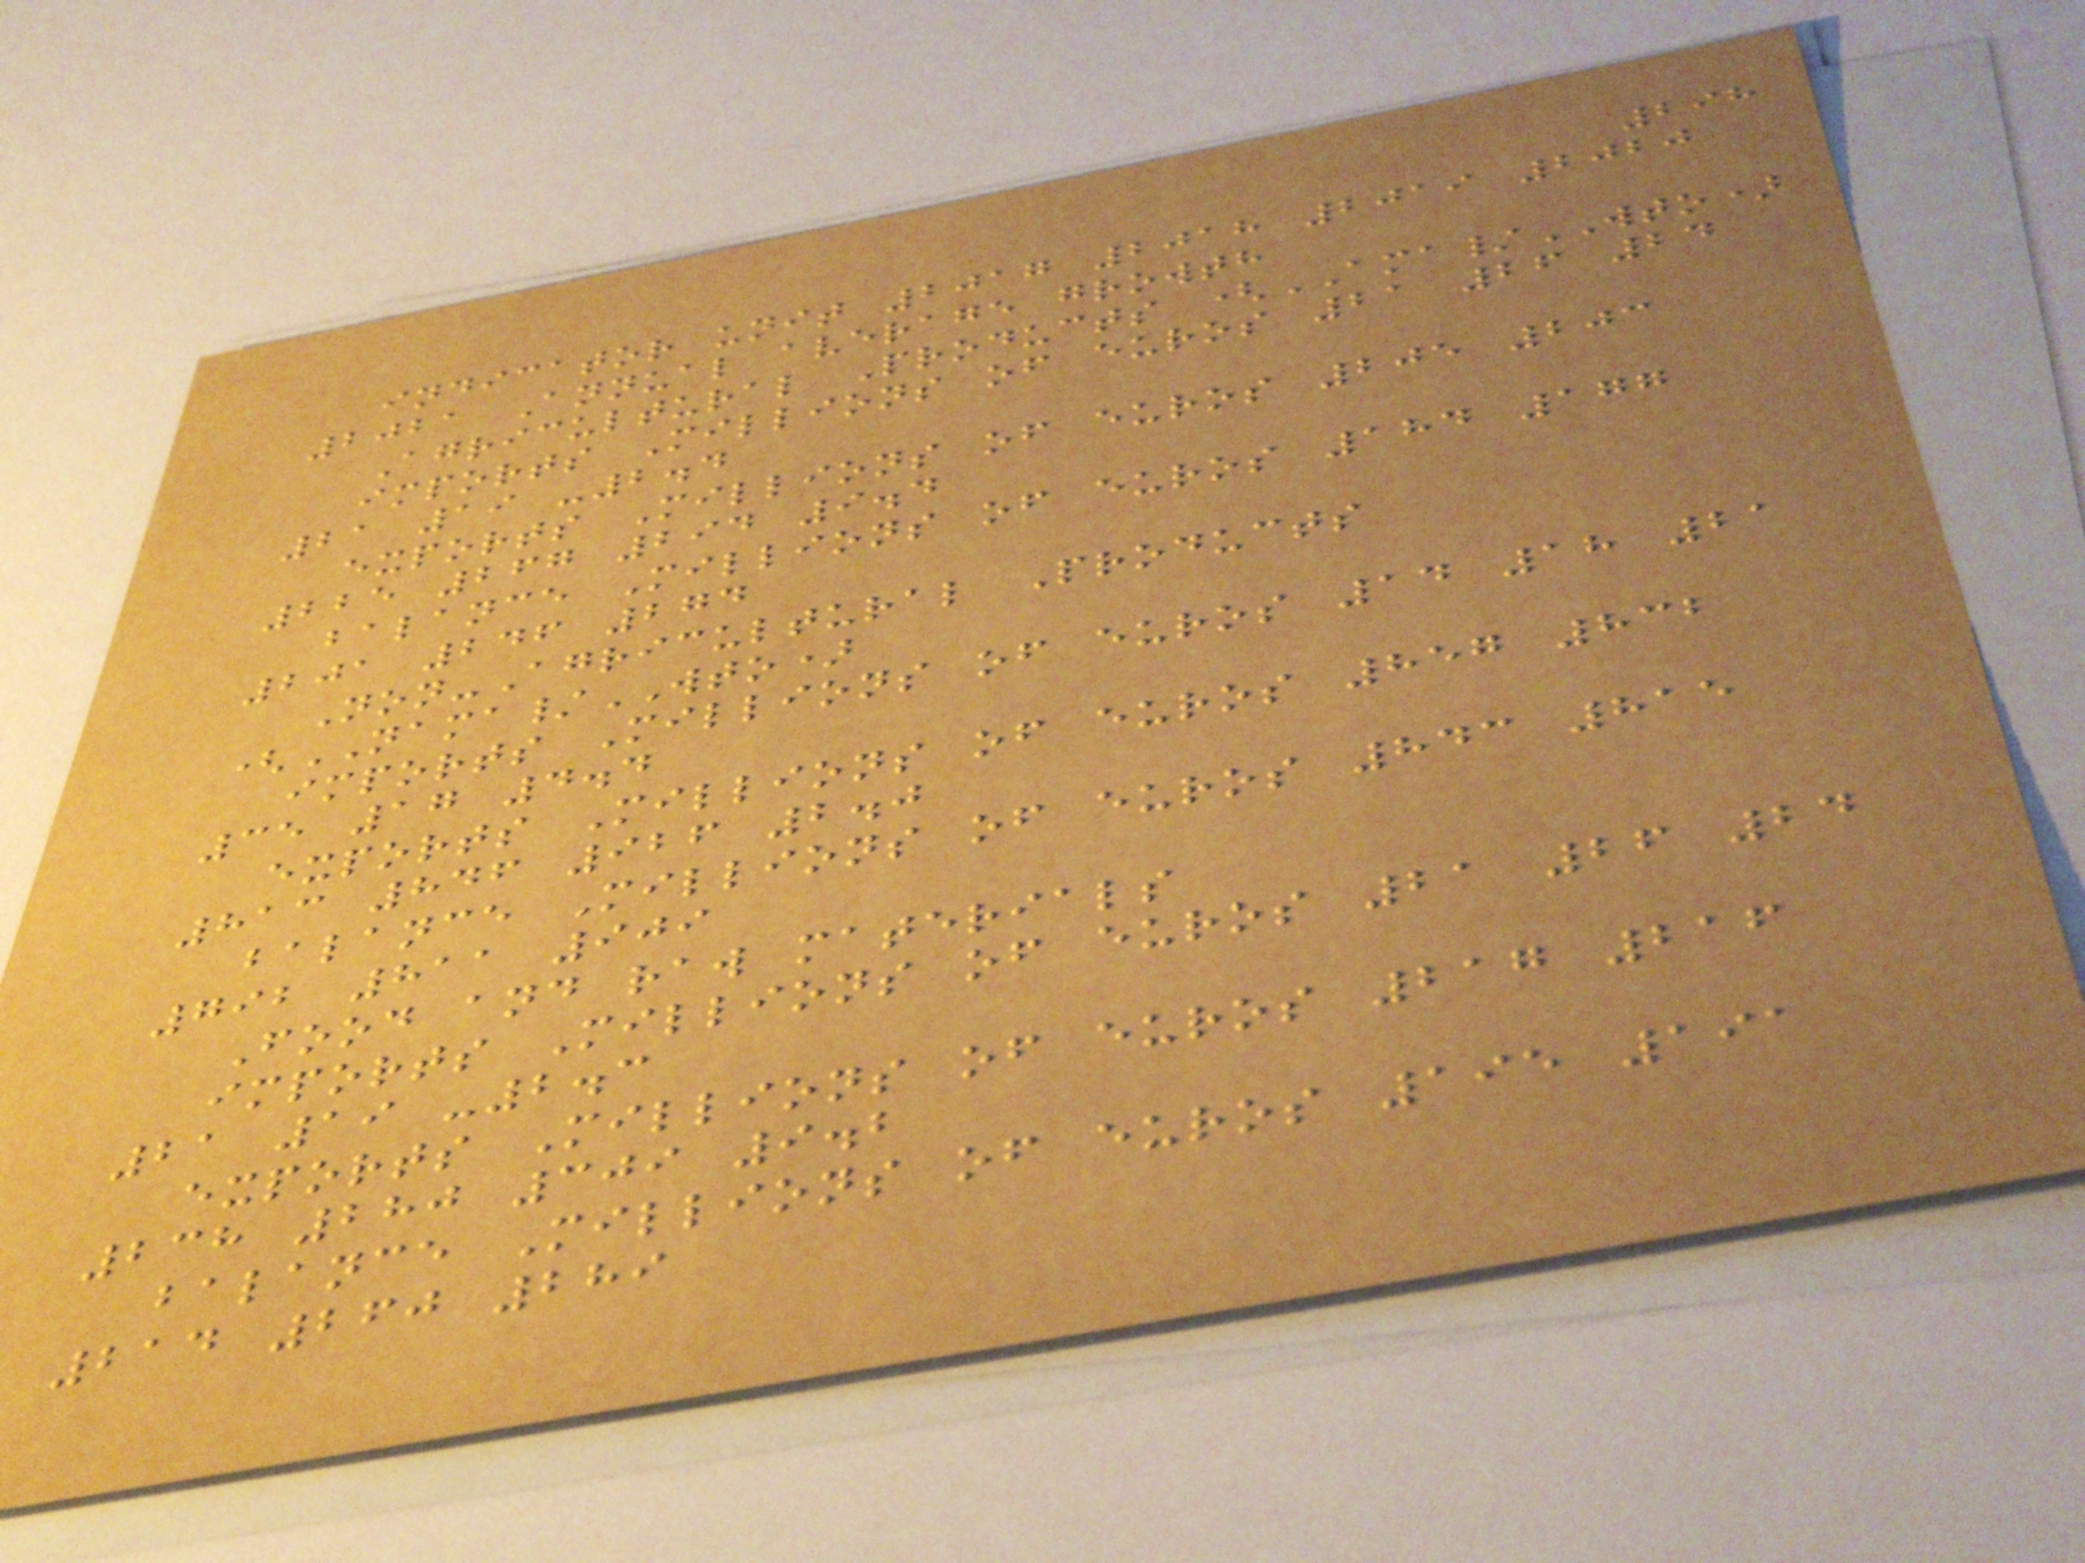298
indicator unit 2017 2018 2019 2020
2021 Annual average growth
Agricultural Products (AMA/WTO)
imports Millions of euros 21 26 24
21 19 -2.4
exports Millions of euros 205 203
225 267 294 9.4
balance Millions of euros 184 177
201 246 274
Non-Agricultural Products
(NAMA/WTO)
imports Millions of euros 14 18 21
35 17 4.4
exports Millions of euros 857 832
813 846 926 2.0
balance Millions of euros 843 815
792 811 909
Food and raw materials
imports Millions of euros 21 26 24
21 19 -2.3
exports Millions of euros 217 216
238 280 309 9.2
balance Millions of euros 195 191
214 260 289
